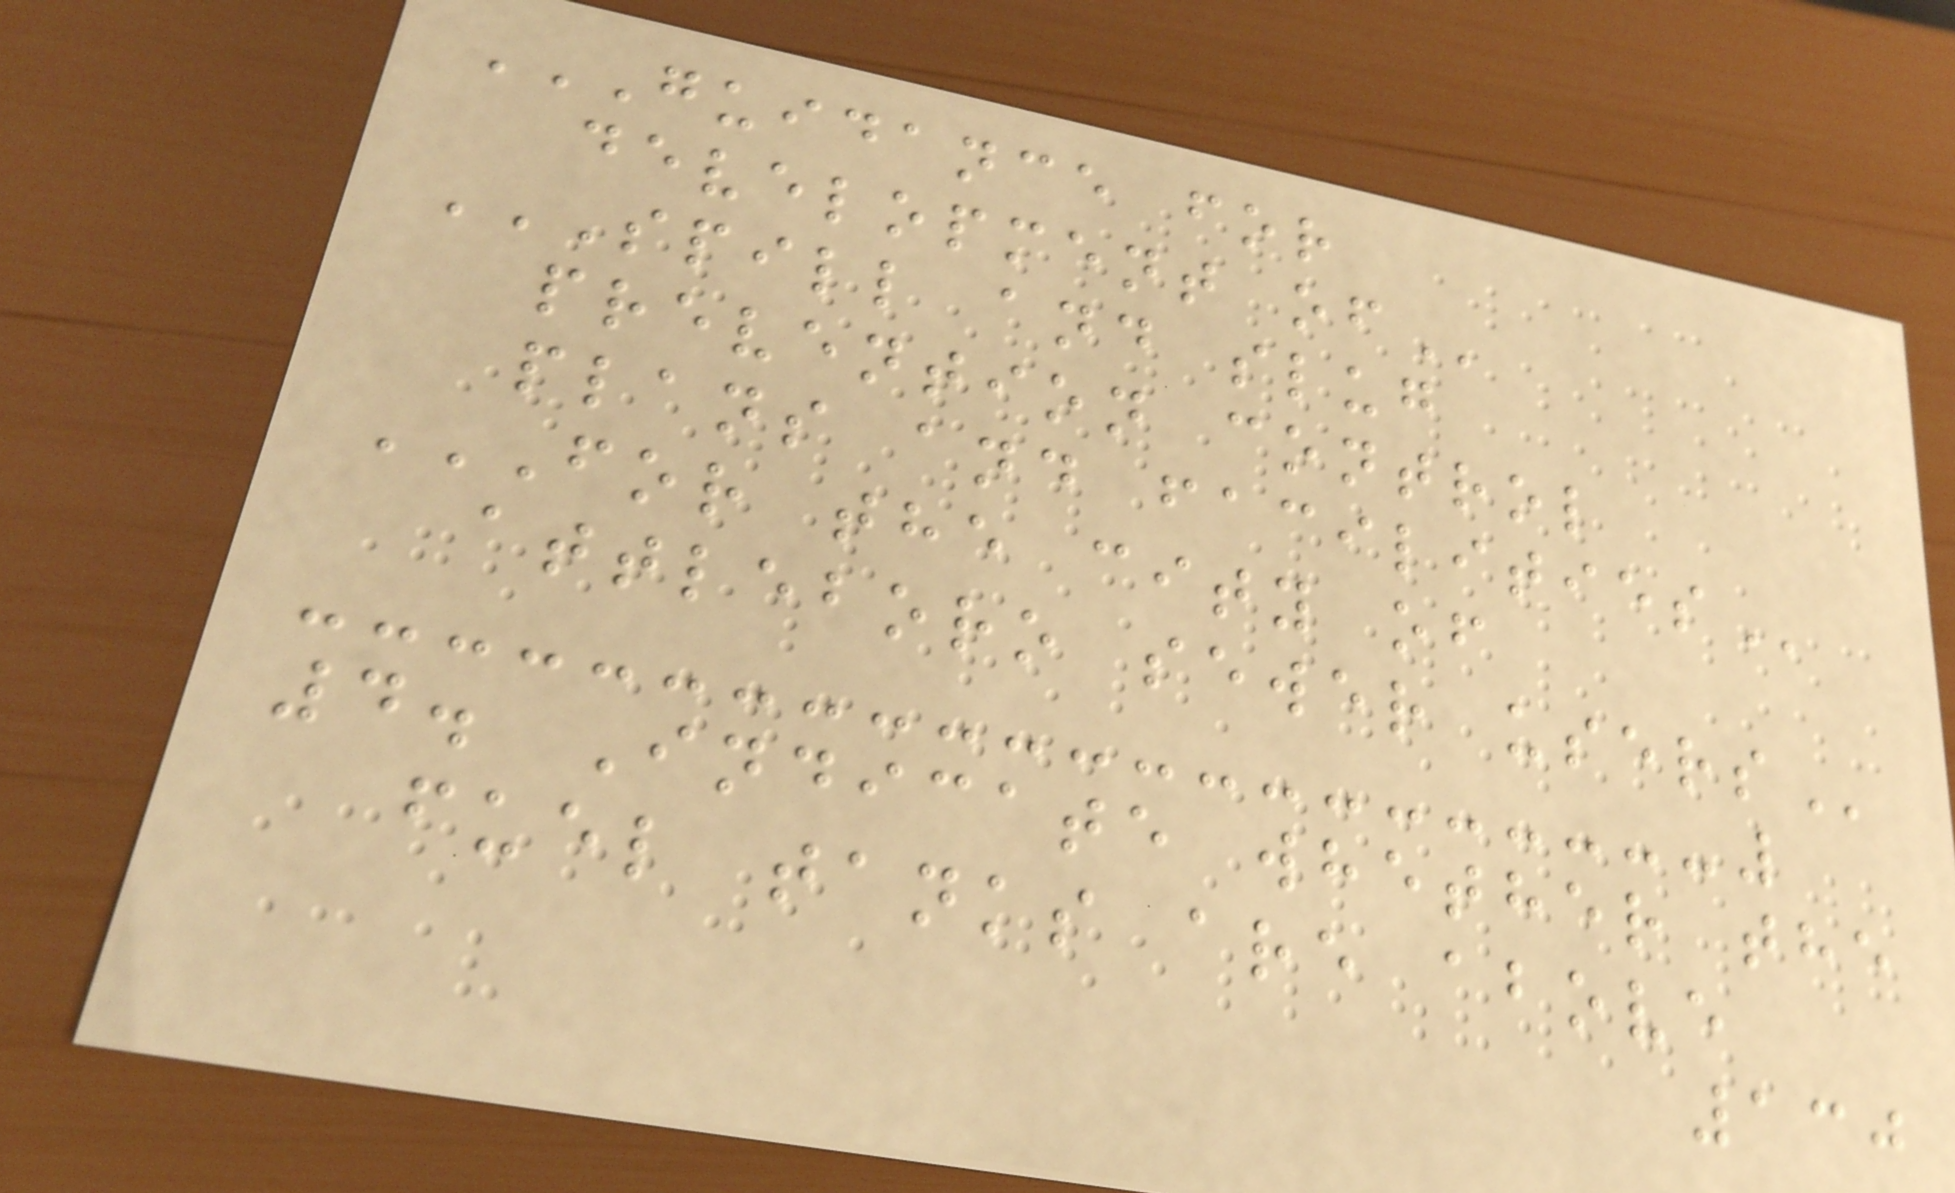GUIDANCE FOR
DEVELOPMENT OF
SPILL AND SLUG
PREVENTION CONTROL
PLANS AND FACILITIES
FOR THE CITY OF
ATTLEBORO SEWER USERS
4. Indicate whether the
fuel tanks are above
130
